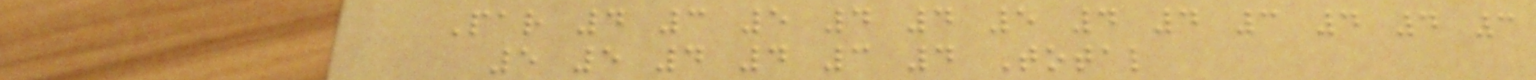Par 4 3 5 4 4 5 4 4 3 4 4 3
5 5 4 4 3 4 Total
